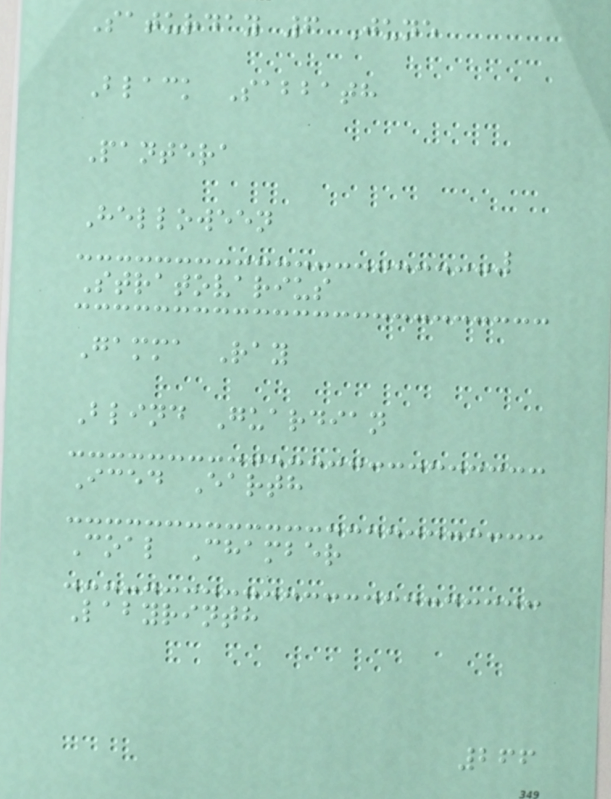Saturday 6 June
Black Sabbath
Pantera
Helloween
Stratovarius
Gamma Ray
Blind Guardian
Iced Earth
Coal Chamber
Labyrinth
266
